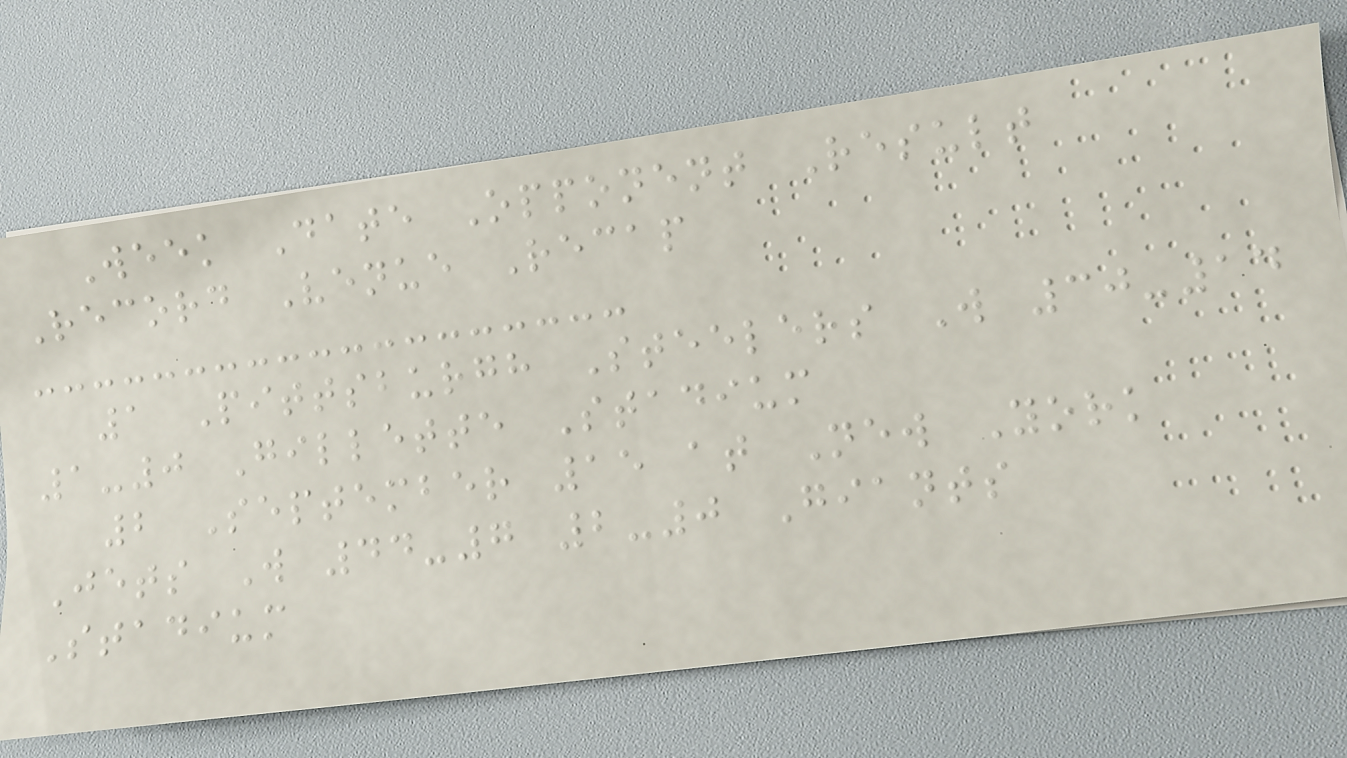Week Date Opponent Result
Record Venue Recap
1 Pittsburgh Steelers W 30-14
1-0 Gillette Stadium
2 September 15 at New York
Jets W 44-7 2-0 Giants
Stadium
